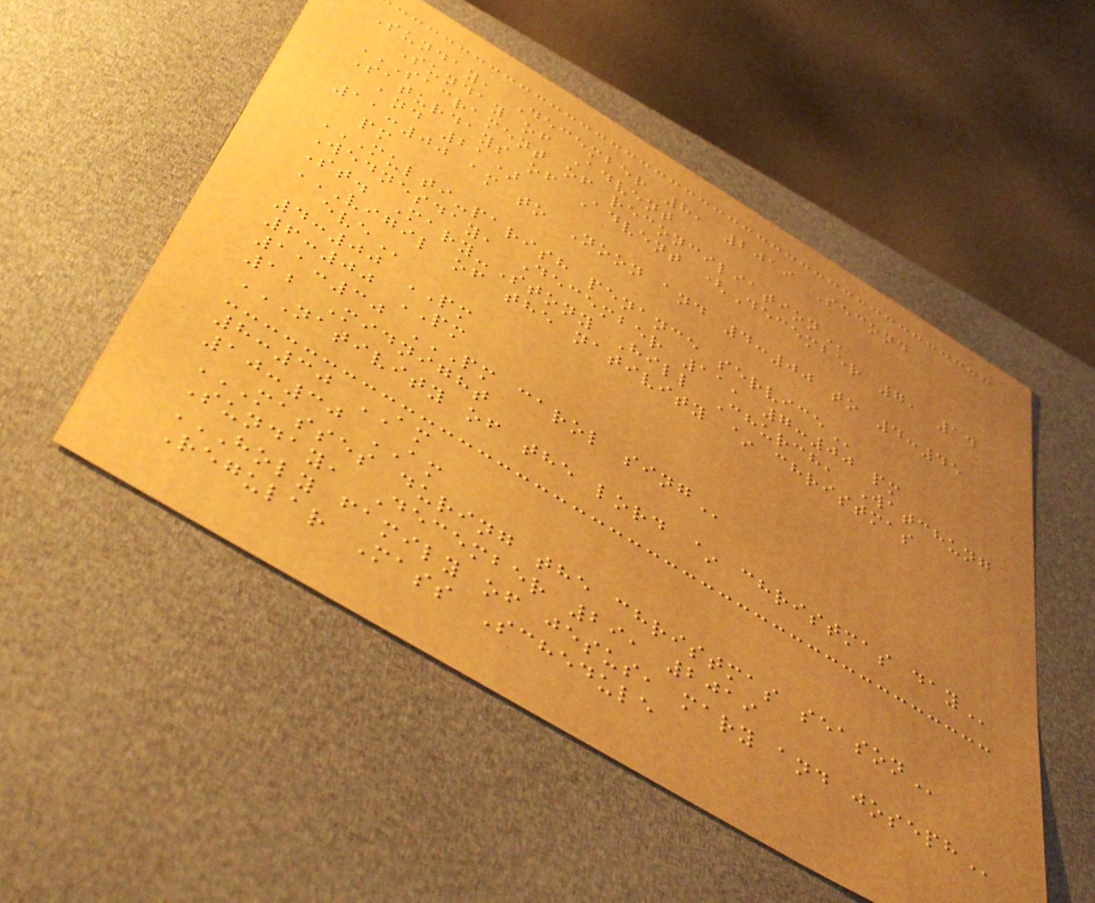Sunday, December 8, 2019 Second
Sunday of Advent
SACRAMENT OF RECONCILIATION
Saturdays of Advent (December 7, 14
and 21)
11:00 am to Noon and 4:00 to 4:45
pm
MULTI-PARISH PENANCE SERVICE
Wednesday, December 11, 7:00 pm
St. Mary-Stony Hill Church, Watchung
VIGIL OF THE NATIVITY ~ CHRISTMAS
EVE
4:00 PM
6:00 PM
11:30 PM CAROL SING
12 Midnight
NATIVITY OF THE LORD ~ CHRISTMAS DAY
8:30 AM
10:30 AM
MASSES DURING THE CHRISTMAS SEASON
Sunday, December 29, 2019
HOLY FAMILY OF JESUS, MARY AND JOSEPH
Regular Mass Schedule
